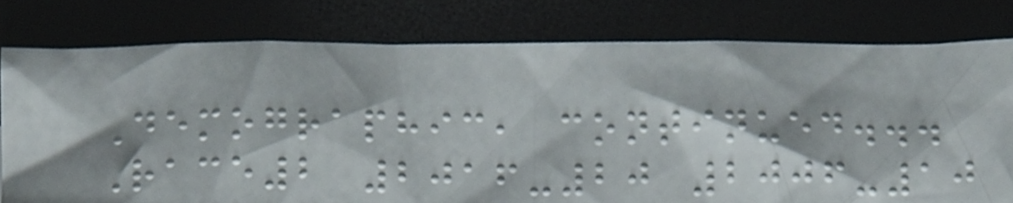Demographic, continued...
Race2 2016-20 2006-10
